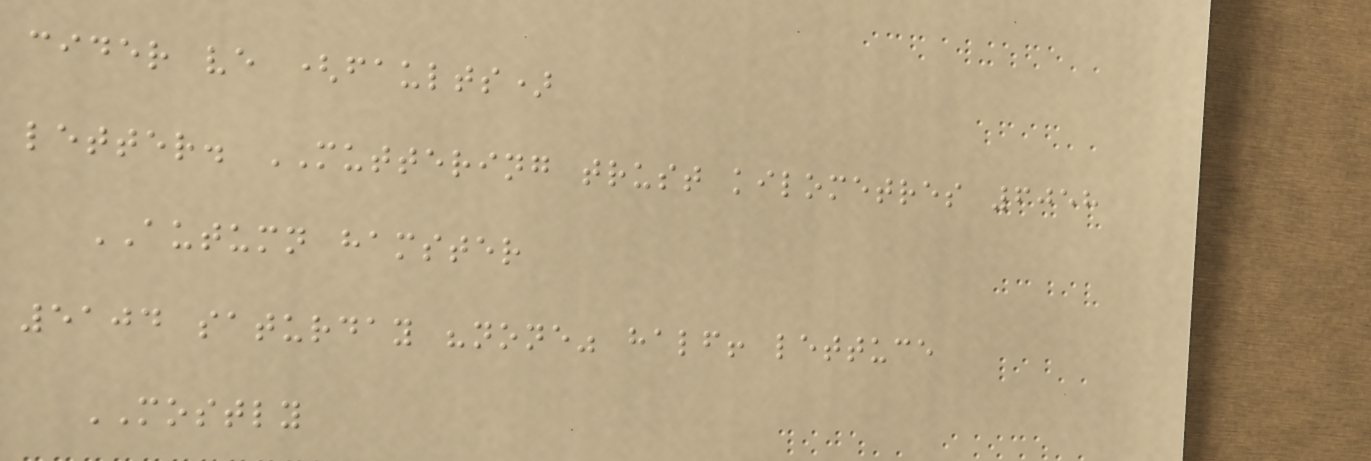cider ve (faults)
letter. MUTTERING trust kilometres 6058
AUTUMN hamster
5104 saturday "none" half! lettuce
MOSTLY
